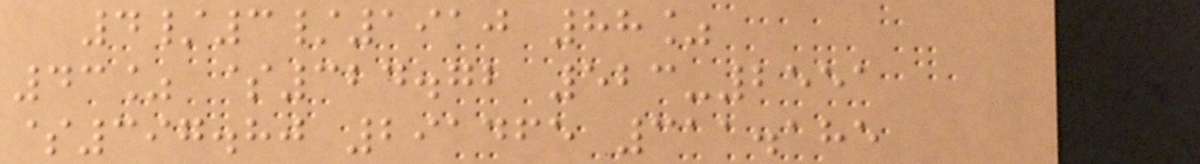4/3/1910 88%
43% $324.72 523-2551
$397.80 291465 311.185
